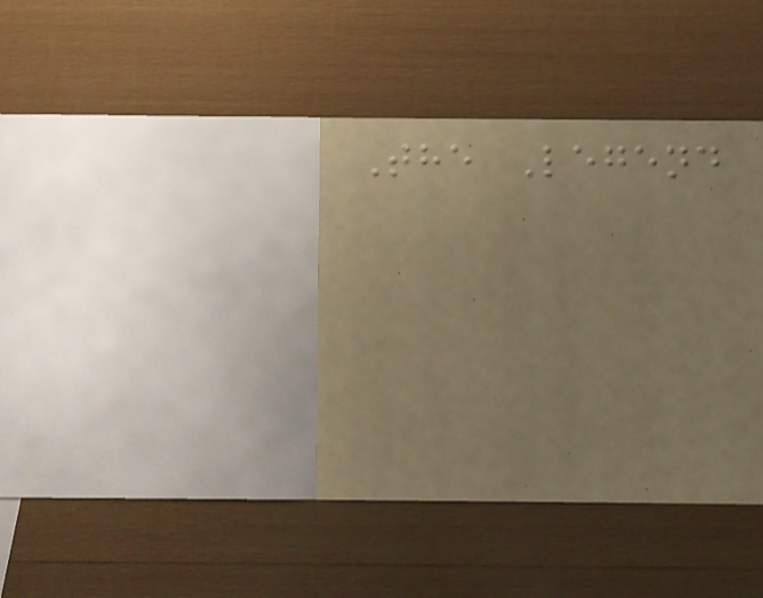The Legend
